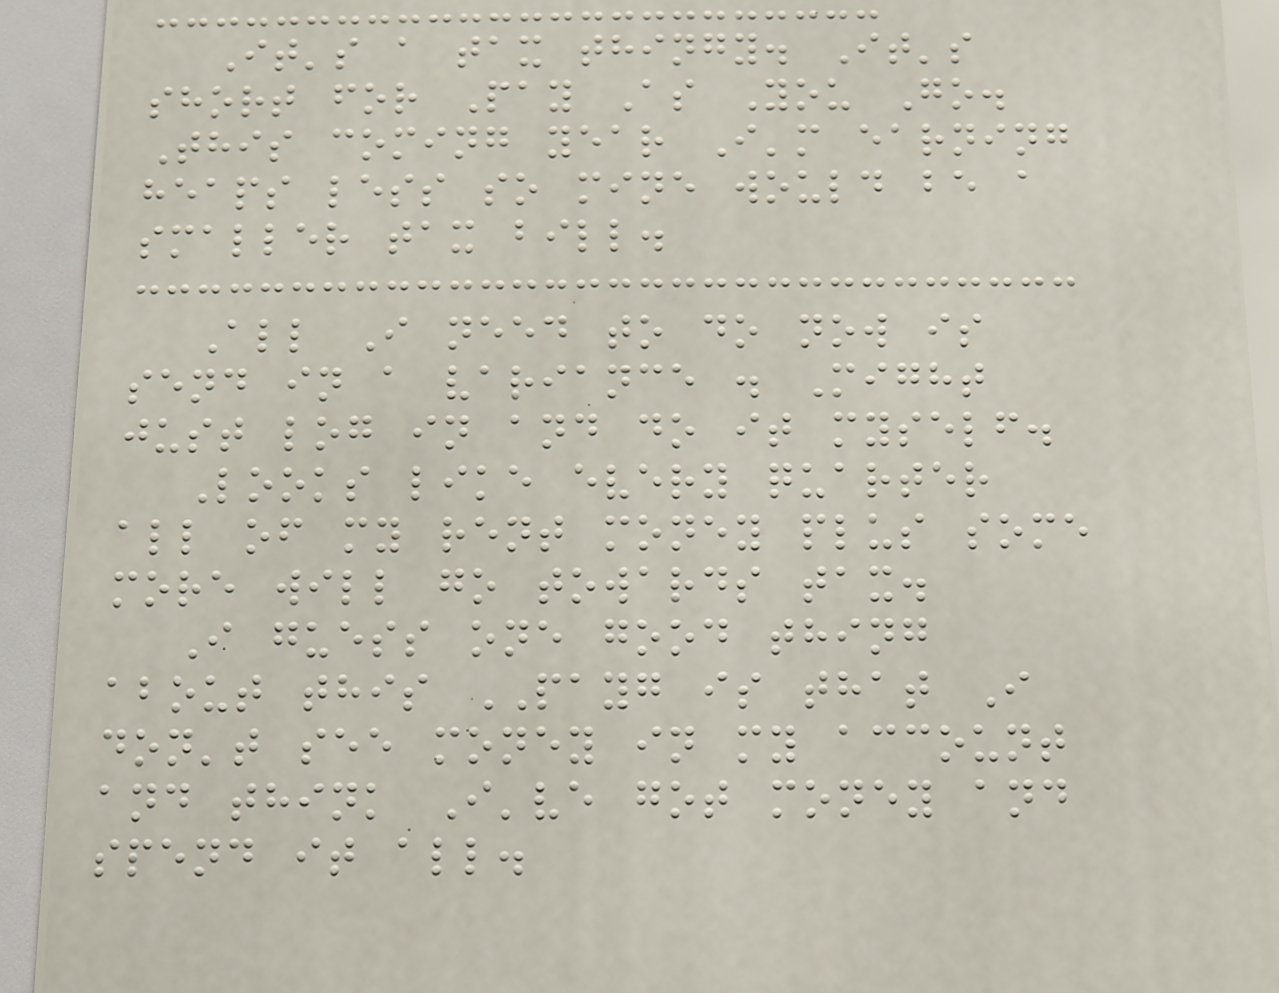It's a tax thingy. It's
short for Pay As You Go.
This coming year I'm earning
heaps less so mine would be a
smaller tax bill.
All I need to do now is
send in a variance . Might
just log in and do it myself.
Looks like every quarter
all of my rent money plus some
more will go towards tax.
I guess one good thing
about this PAYG is that I
don't see money in my account
and think I've got money and
spend it all.
